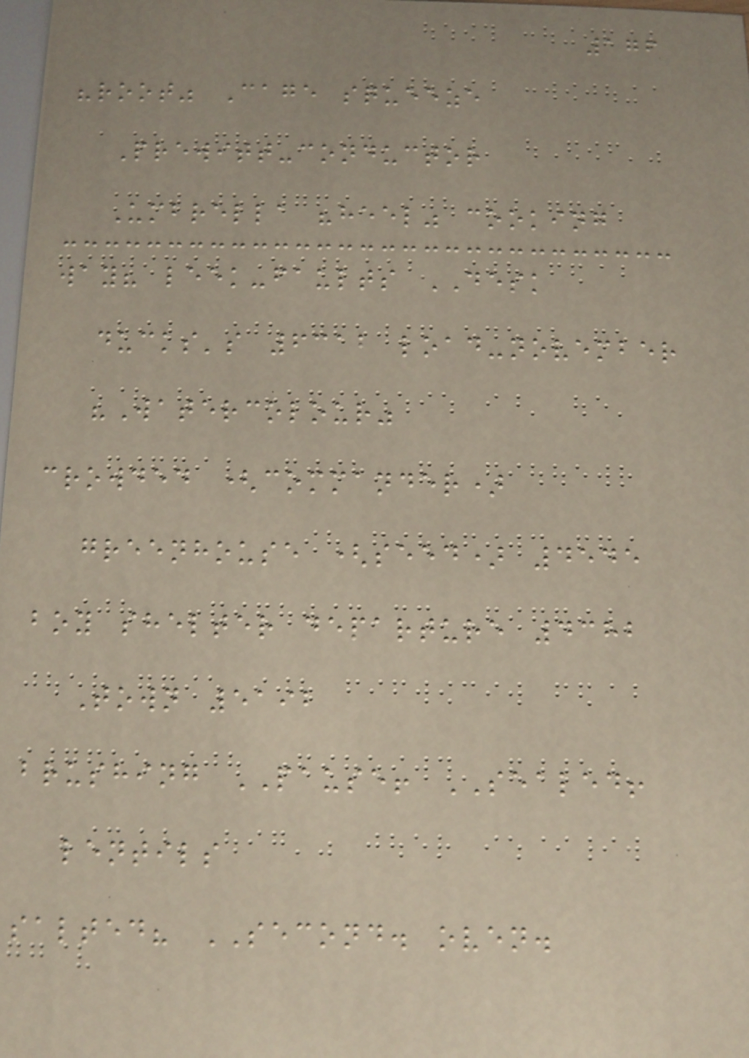176
"root" Cage squeeze
Prewitt-conductor
Umbrella "heel" cooking
way? leek-faults DESK
ducks's 6312 load-november
"Watercolour"
crowded (commander)
greenhouse (seed) 4545
boy shelter departure 4382
Town 5192
brushing PAUSE! SEALED!
lentils
salted? SECOND. oven.
